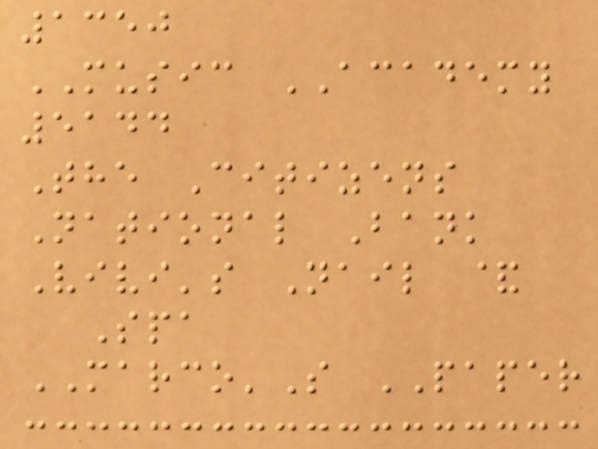1350
MUSIC ACADEMY
5144
The Citizens
National Bank
Vivi's Nail &
Spa
MARCO'S PAPER
